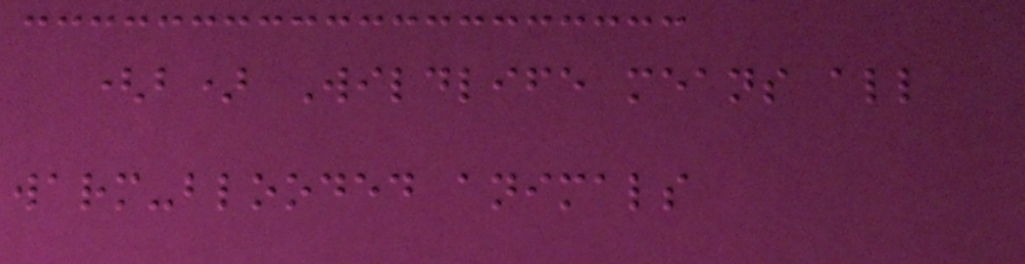(b) Wildlife means all
warm-blooded animals
